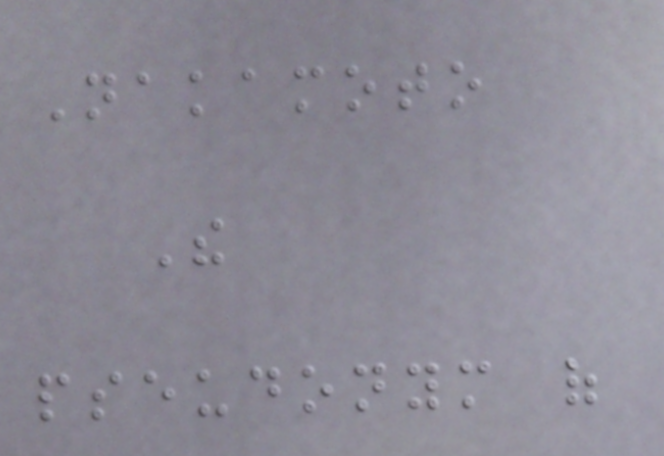Nakamoto
The
pseudonym of
